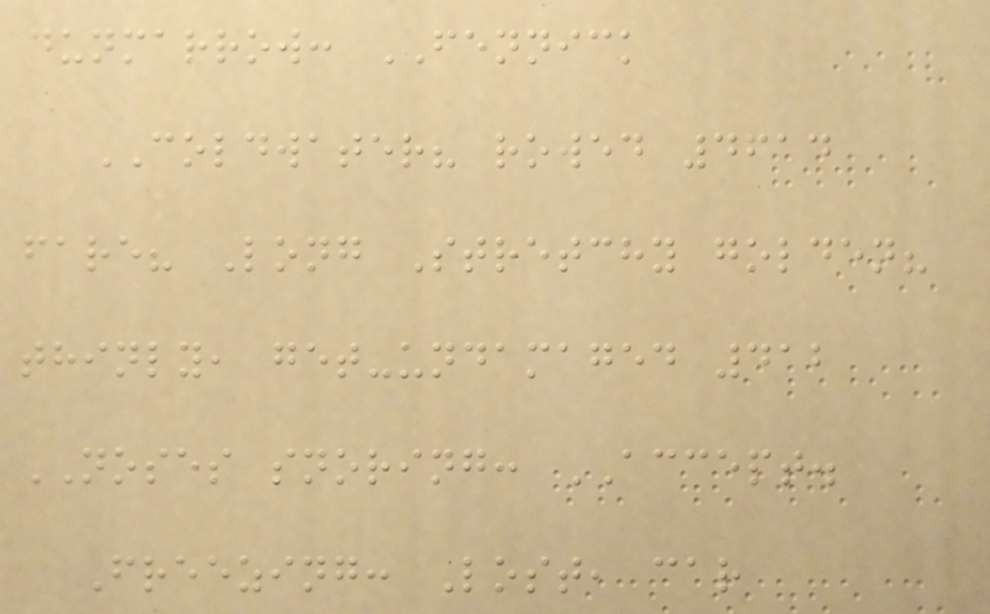dunmarrow: FENNICK
COLDWATER? rowed 4614
fare? Long Stretchy golden?
thinly, get-undamaged 412
NOSES snoring: ACCEPT.
Freezing: Lost, car
